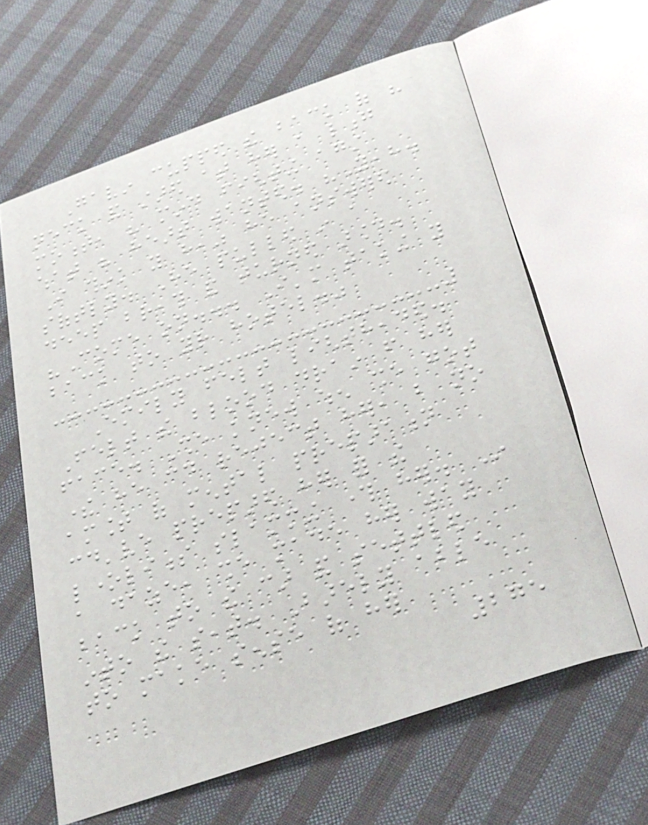Gavin cupped the back of his
neck and stared at her a long
moment, his mind fighting against
what his heart wanted. "Yeah.
I think you have," he answered
softly. He pulled in a
deep breath and turned around.
"Come on... I'm taking you
back to your hotel."
Emily felt lightheaded.
Felt the blood drain from her
face. She knew when she got
there he could reject her, but no
amount of mental preparation
could've prepared her for the
loneliness slamming through her. In
a daze, she made her way
back to the car and settled
into the seat. Barely able
to make sense of her
275
